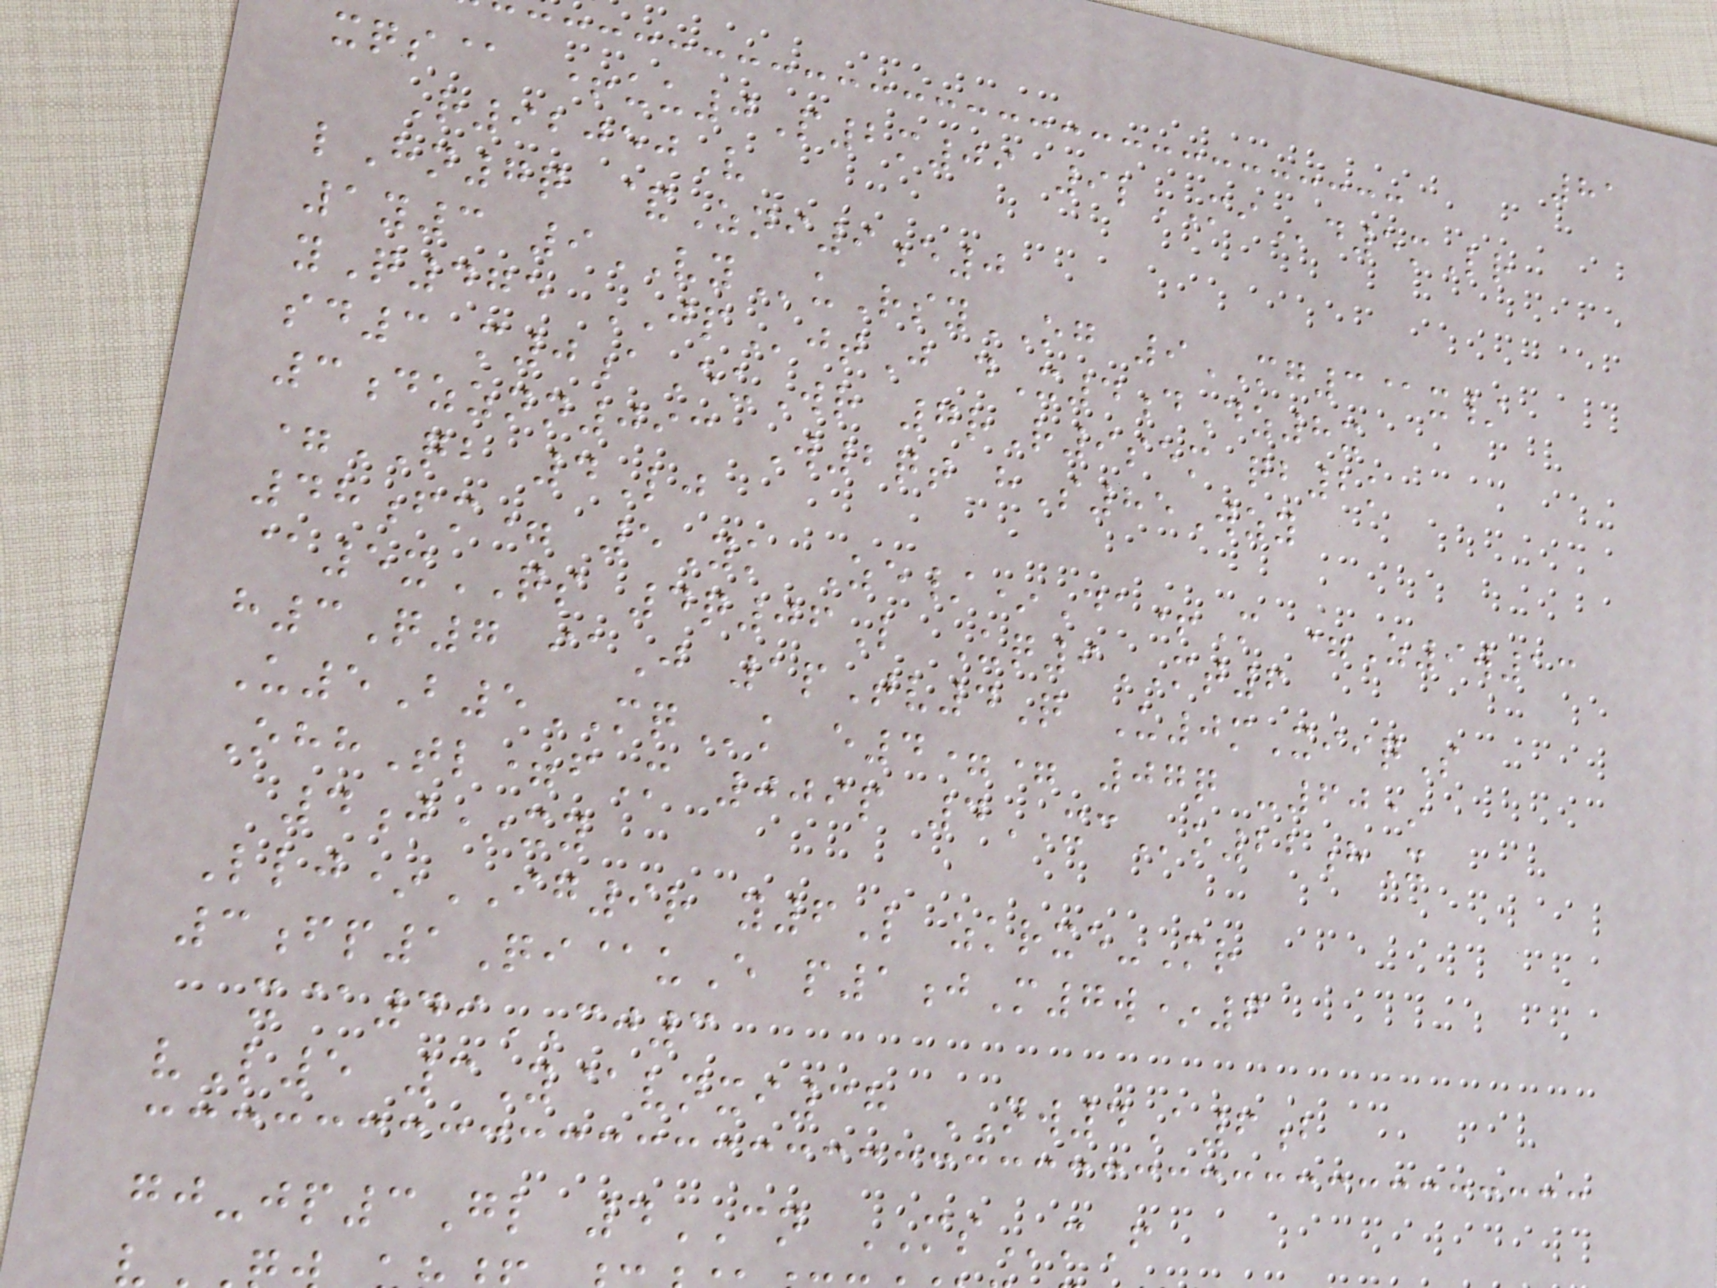81
xqs@ +uu0P2m09 9lMId5mLr
R92050V
lHn7q &Zni9e0
1y3 9VYuRsyOG 9MG3@x/
yQ475 JPjtJ dX4dDz8x
sd3 m0aEuWr 7rR9sem qb2k
3dzznn093 W2qt hS85Wzy
=QB 4Lj
48fm= 5Yk Ze/*Da+M =Z9w13
@5xQS 4q06L Uq9MT6
h3Q7 iaJ 1pTv4Q U0mXiiqS
U5B5MQk e4== 07q -60*
OhhTl=fM 009p 4XCo22hX
4j*xy
Llj*IG9r y6L zkrxe-Mr
3fp1Qi@uE p1jM7w*6
x@49CJ3
vL5 3Y@vnxi38 NW4A6b
gj-jp3Gl 4CN MSmF
